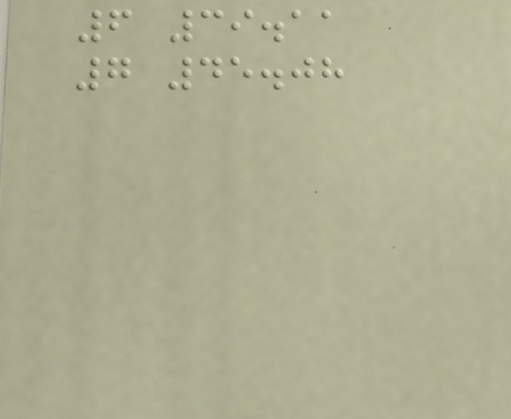6 39.11
7 45.08
